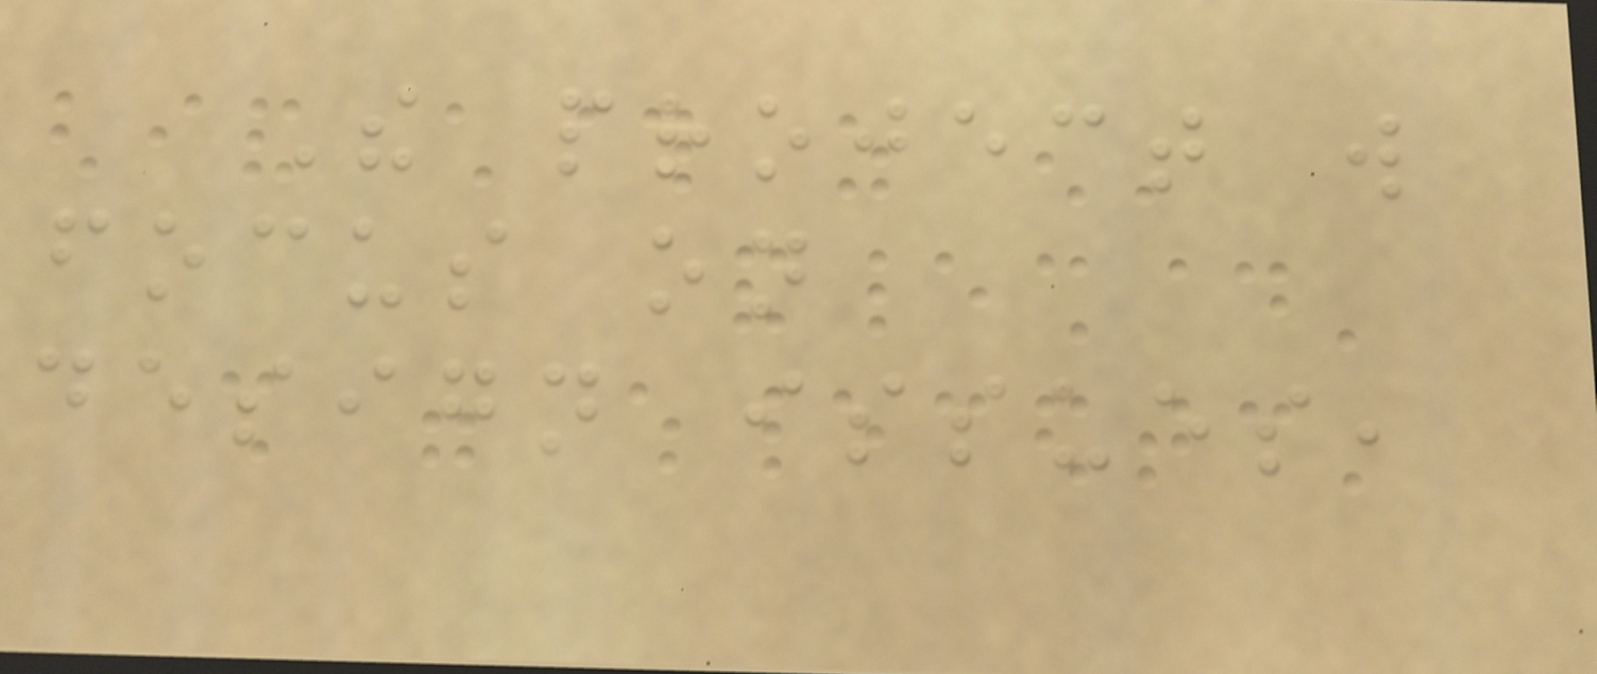The project will
focus on
design issues,
